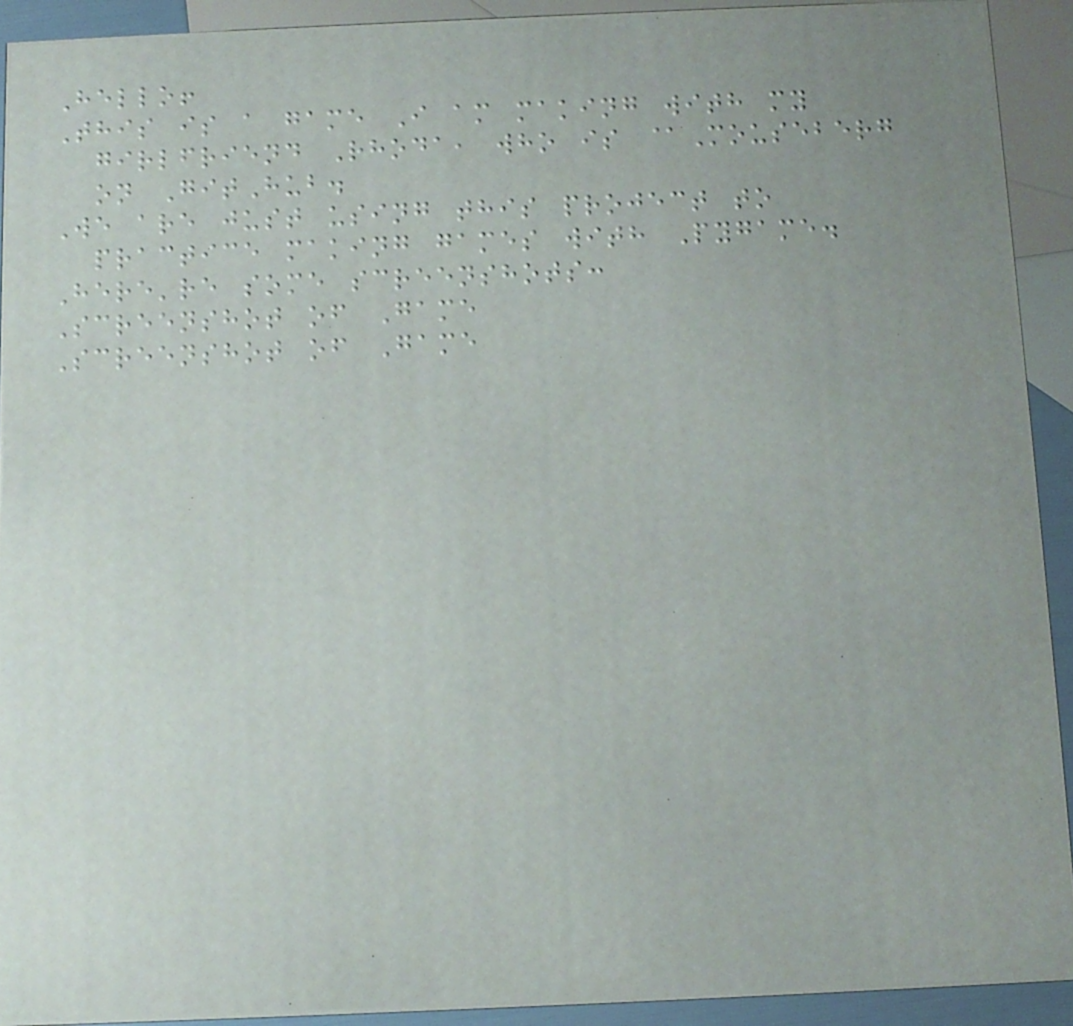Hello!
This is a game I am making with my
girlfriend Rhoda, who is @Mouseberg
on GitHub.
We are just using this project to
practice making games with Pygame.
Here're some screenshots:
Screenshot of Game
Screenshot of Game
